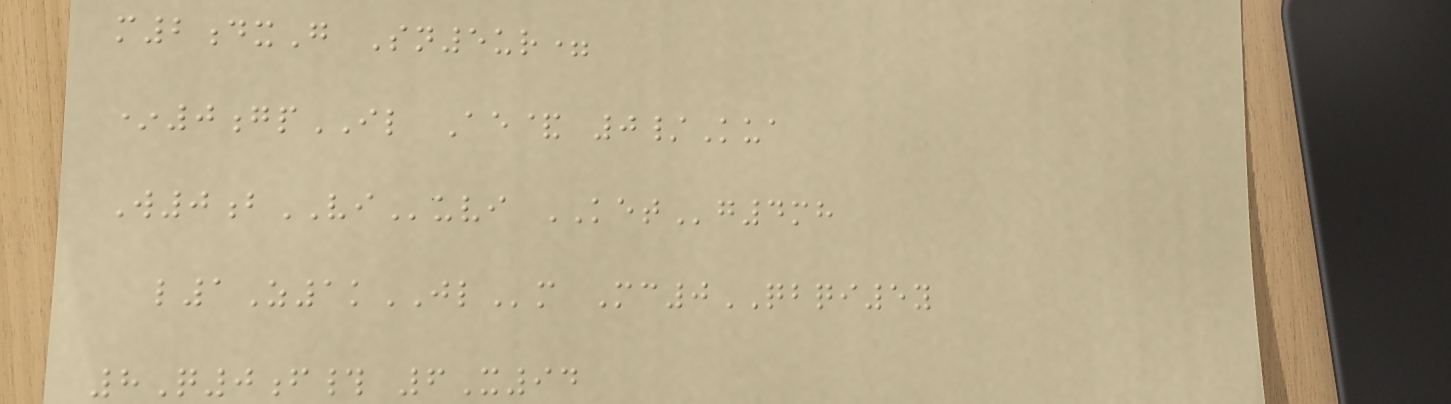m2dxG Sn5ur=
*0gpIL Ae& 0/Kua
W0bVIuvi KETg4mh
l1Z1kJLm Mc0QBQI5y
8Q0f# 6X94
